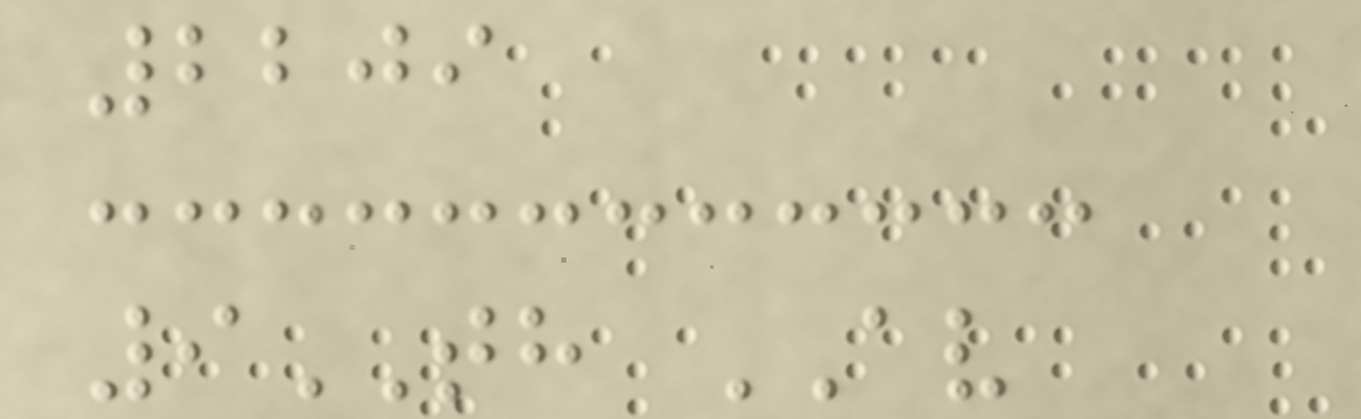2209
9TH AV
